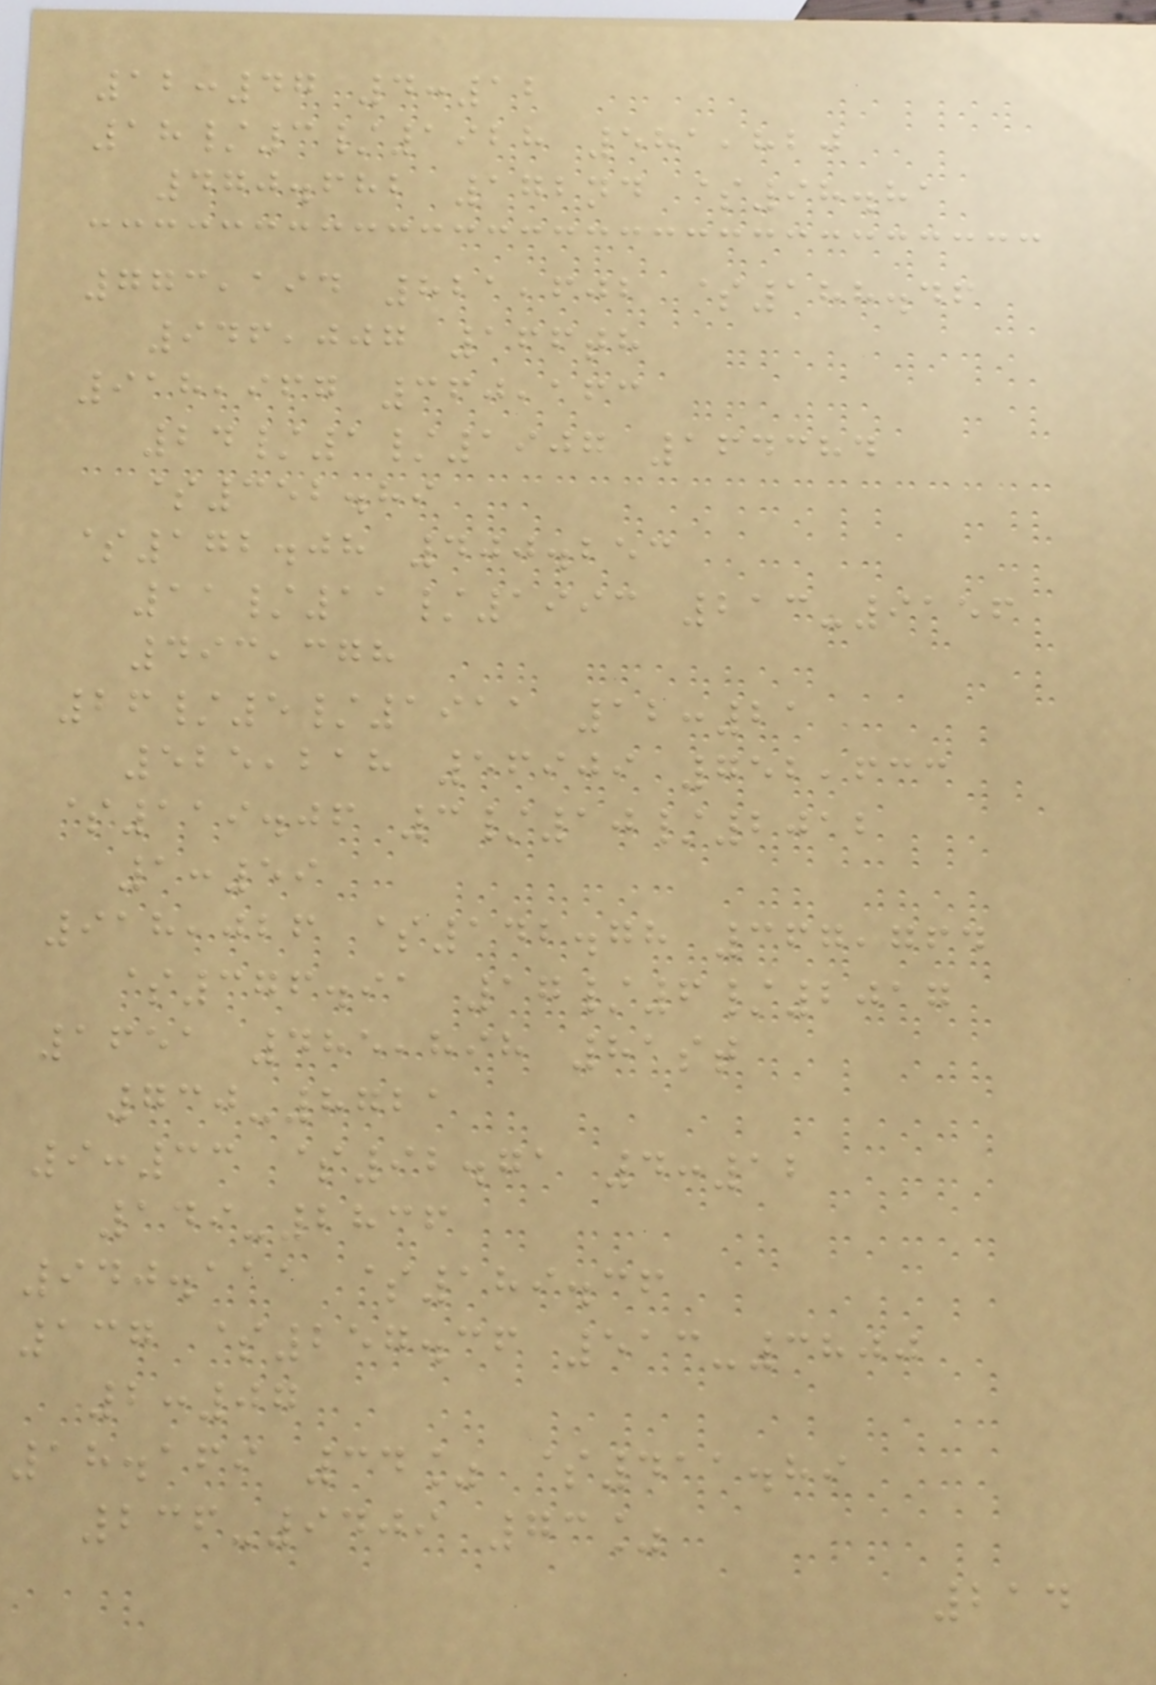12:47 4:12
18/3/1928 581,820
470.682 172nd $98.81
773,194 821,602 $188.46
946,007 166th
918,967 360,163
24/1/1907 164384
$352.89
$172.08 400.253
11/11/1993 213-9156
493,378
26/5/1911 12:21
525,218 56909 752,633
$119.06 3/10/2012
1:59
918,026 $142.78 367,764
$376.91 17/6/2017
1651 485,898 81st
730-8721
9:33 $92.71 4:12
149-2836
940.111 $189.36
137 $257.36 513-3800
2:07
18.169 34% $411.89
236-9409 73%
214
